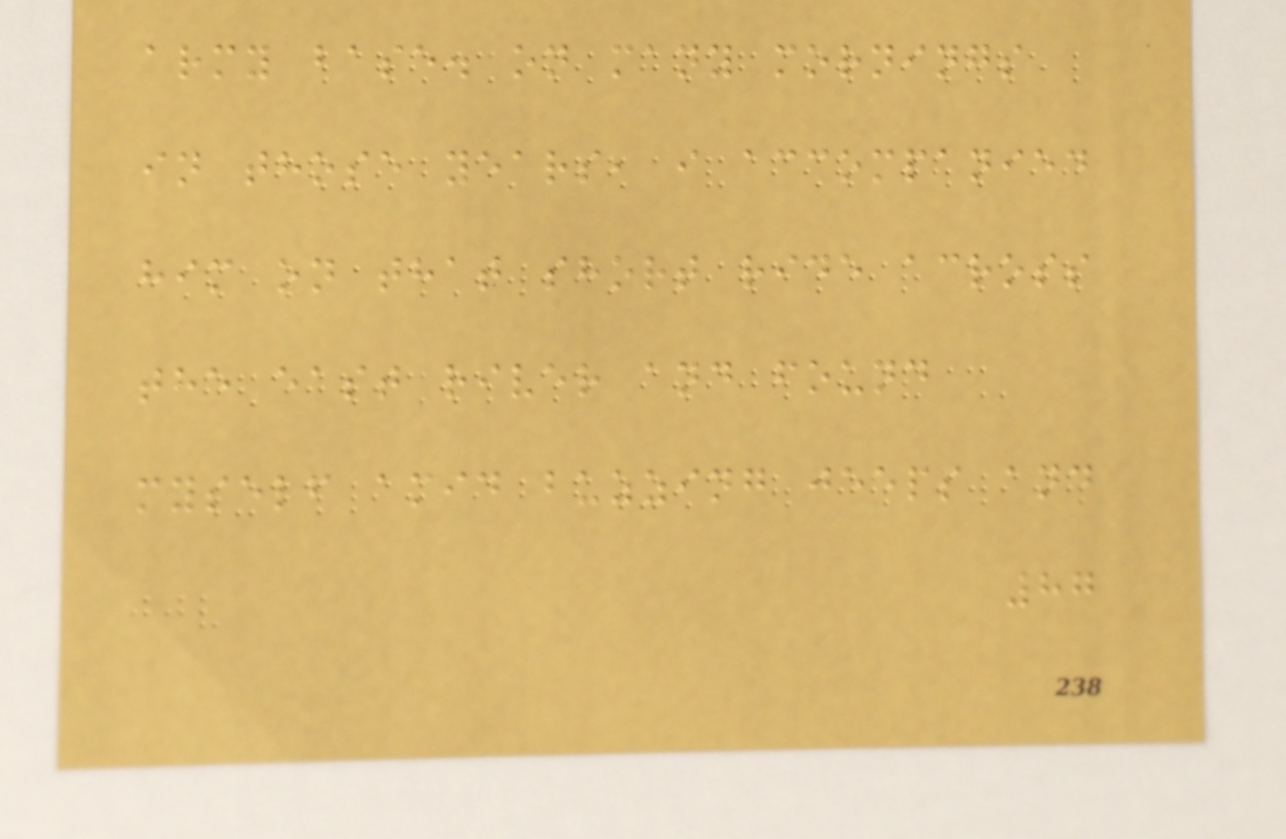army base. on many mornings
in those years, i accompanied
him on that short ride across
the east river and found
myself amid buzzing jeeps and
87
